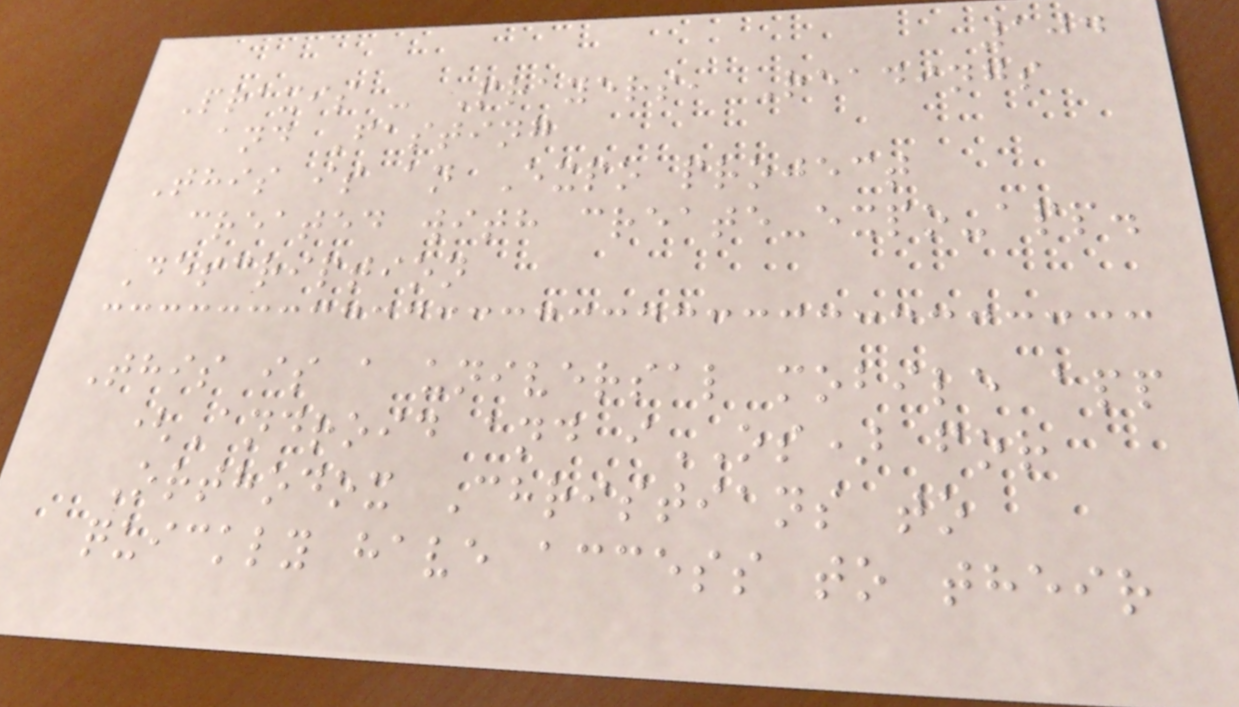104
Praxis - Prayers, Readings
and Fasting
This is an Expo project
created with create-expo-app.
Description
This is a universal mobile app
(Android and iOS) for
Orthodox Christians to
quickly have access to their
